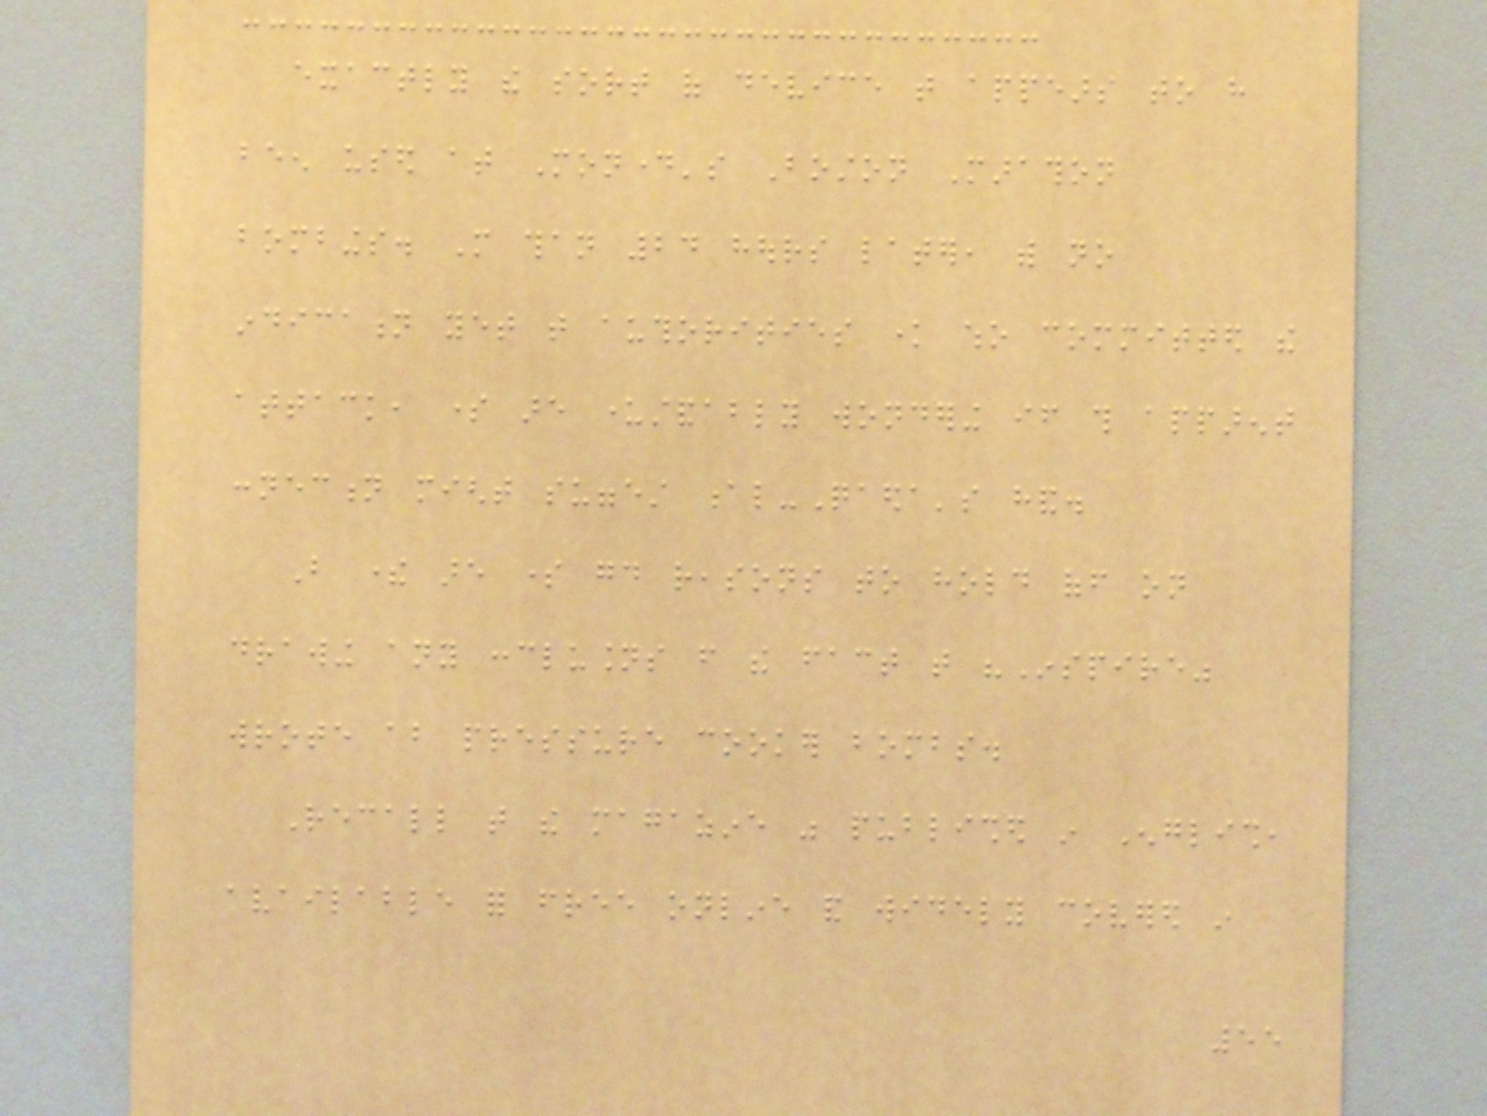exactly the sort of device that appears to have
been used at Monday's Boston Marathon
bombings. More than 24 hours later, with no
indication yet that authorities know who committed the
attack, some are understandably wondering if this apparent
connection might suggest al-Qaeda's hand.
But there are some good reasons to hold off on
drawing any conclusions from the fact that "Inspire"
wrote about pressure cooker bombs.
Recall that the magazine was published in English,
available for free online and widely covered in
55
